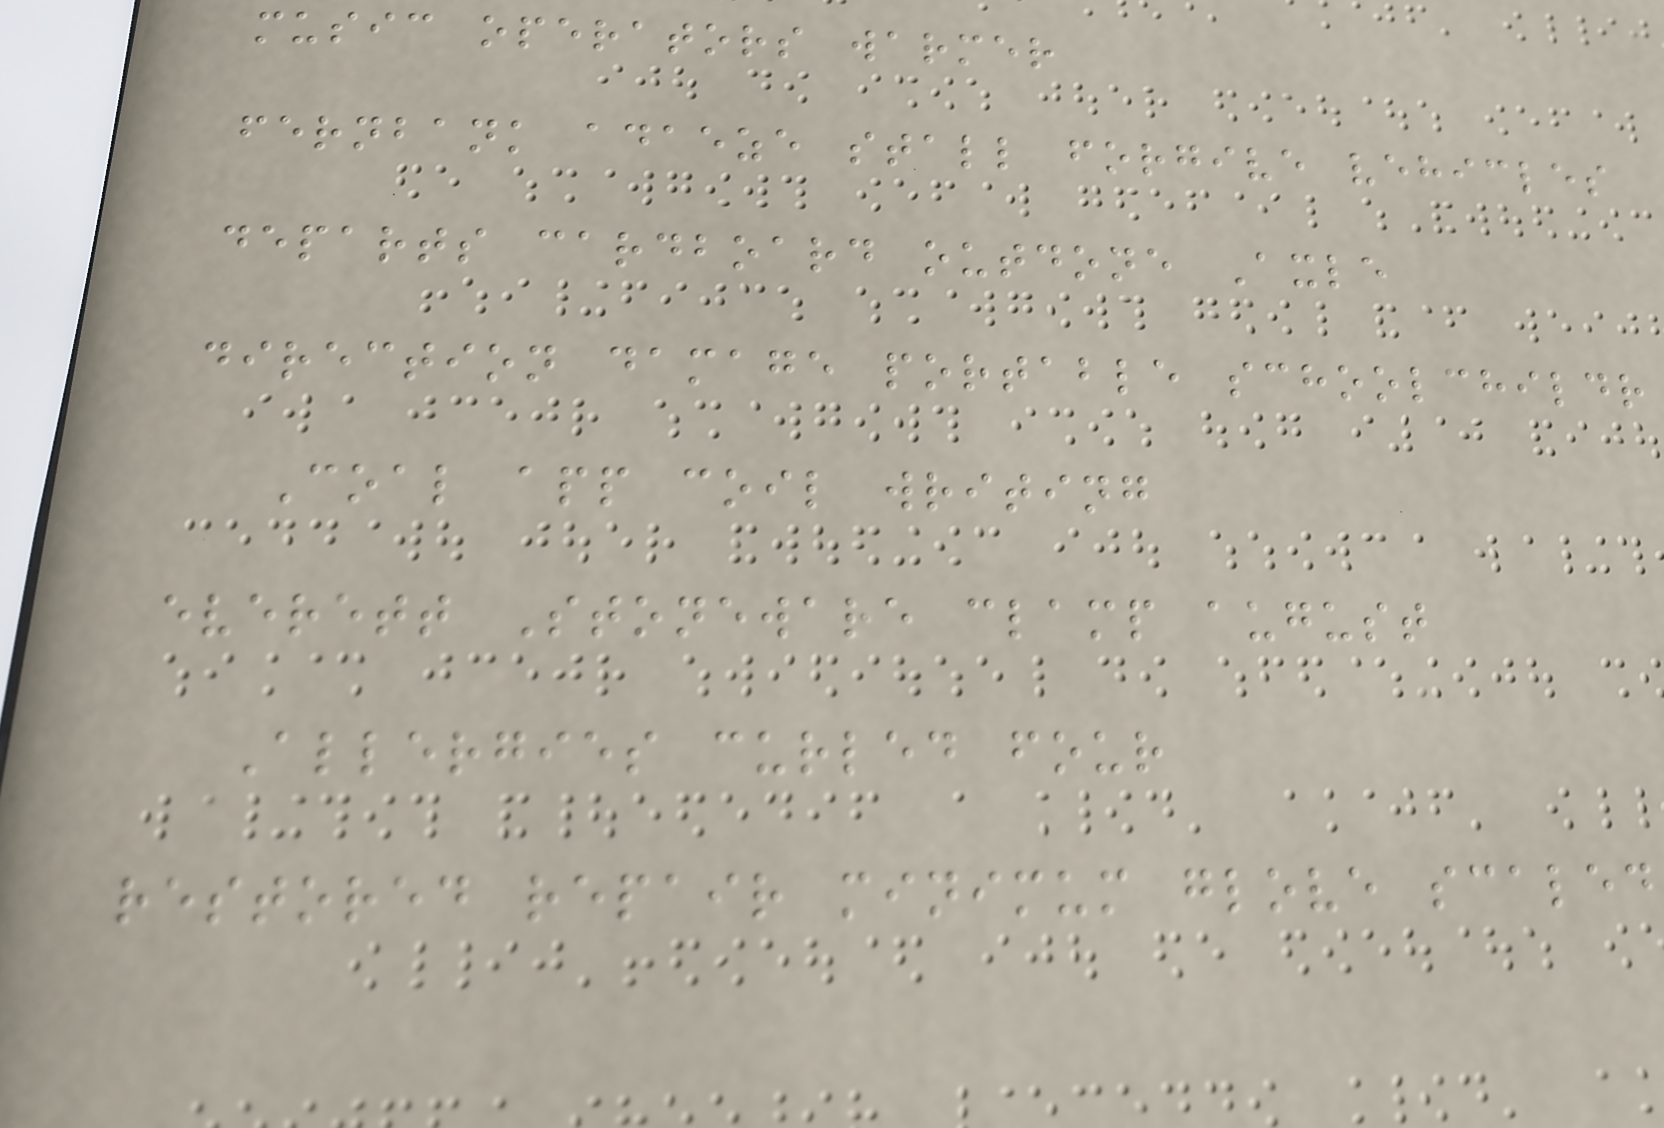music operators warmer
fernbank adaeze stall forgive vehicles
departs cardboard outdone Axle
direction damage portable schoolchildr
Coal app coil writing
everett Stoneware clamp august
Allergies curled four
restored repair minimum glove scaled
